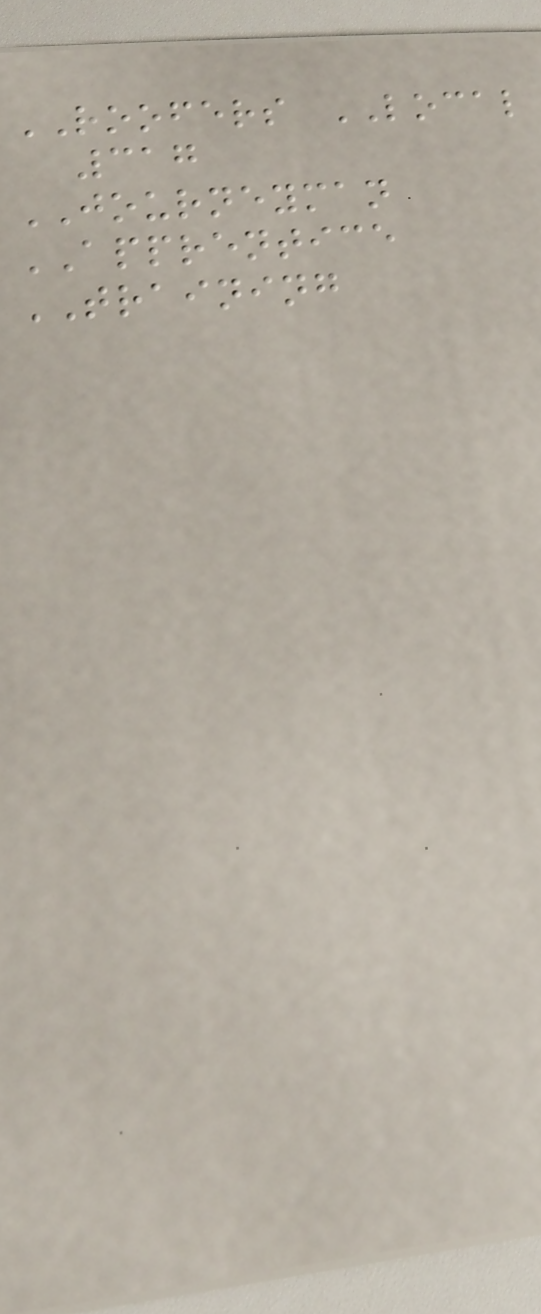ROOFERS LOCAL
317
JOURNEYMAN
APPRENTICE
TRAINING
